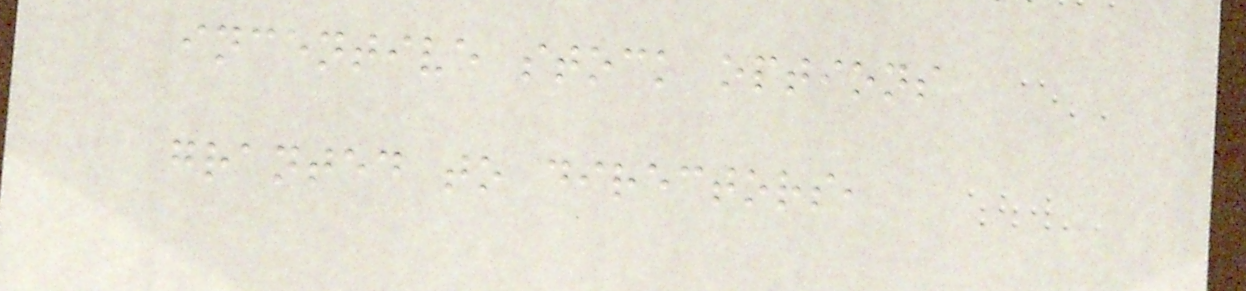incentive stock options
granted to directors,
